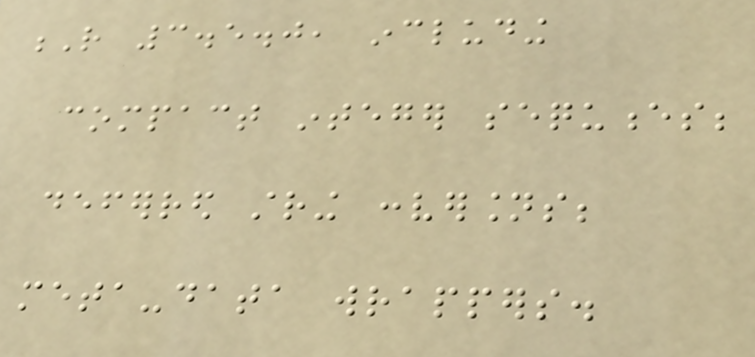R 3.5.0, including
compact integer sequences;
deferred string conversions;
meta-data wrappers.
